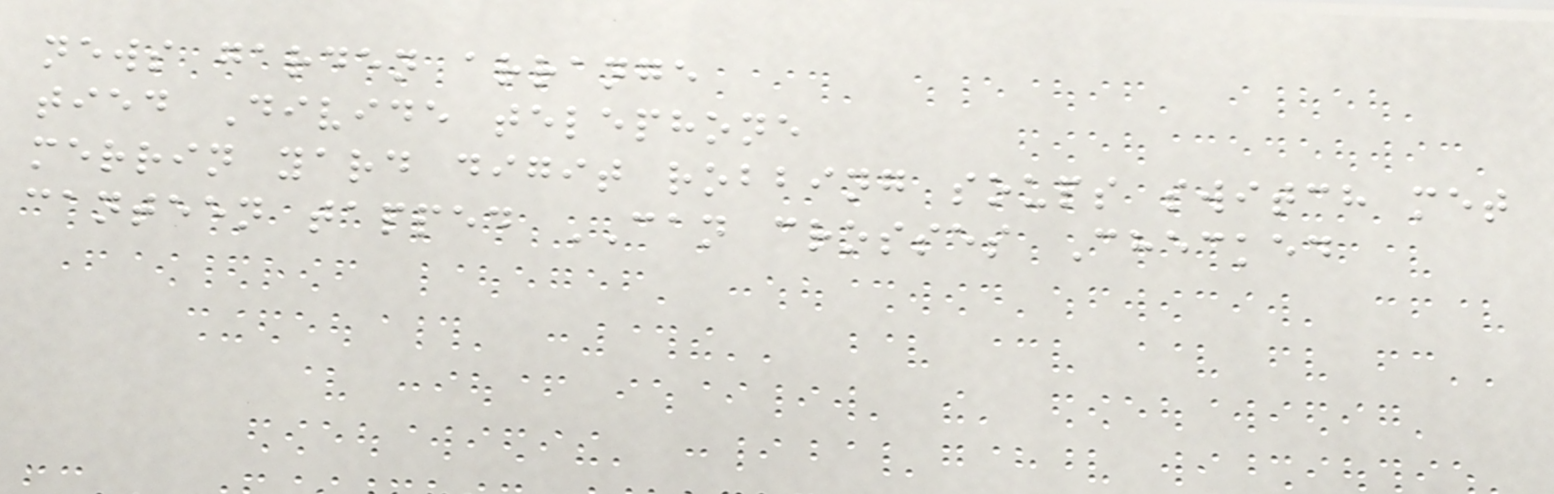news garden arrange
tied Divide telephone
merrin yard digit robbing soups switch met
canteen tapped CAN crosses Checked
